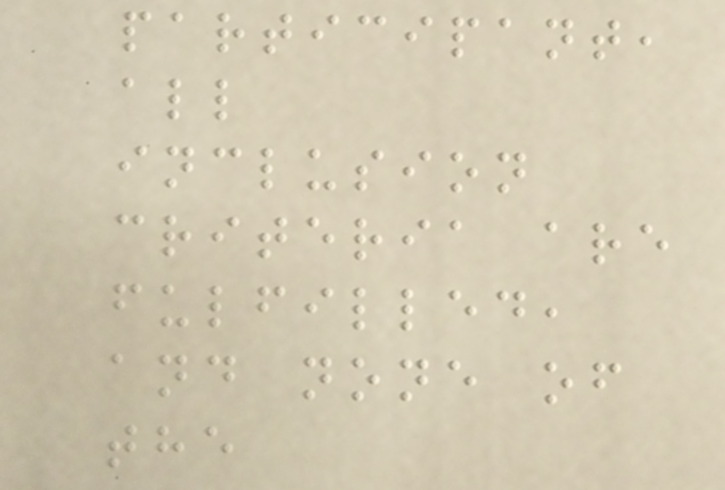participant,
all
inclusion
criteria are
fulfilled,
and none of
the
